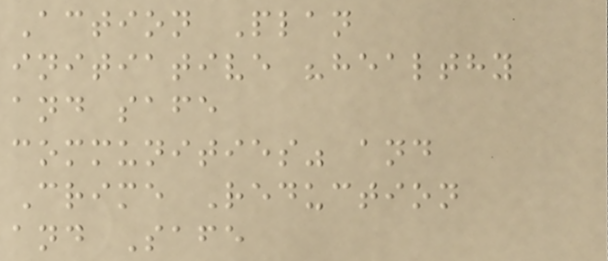Action Plan
initiative "healthy
and safe
communities" and
Crime Reduction
and Safe
